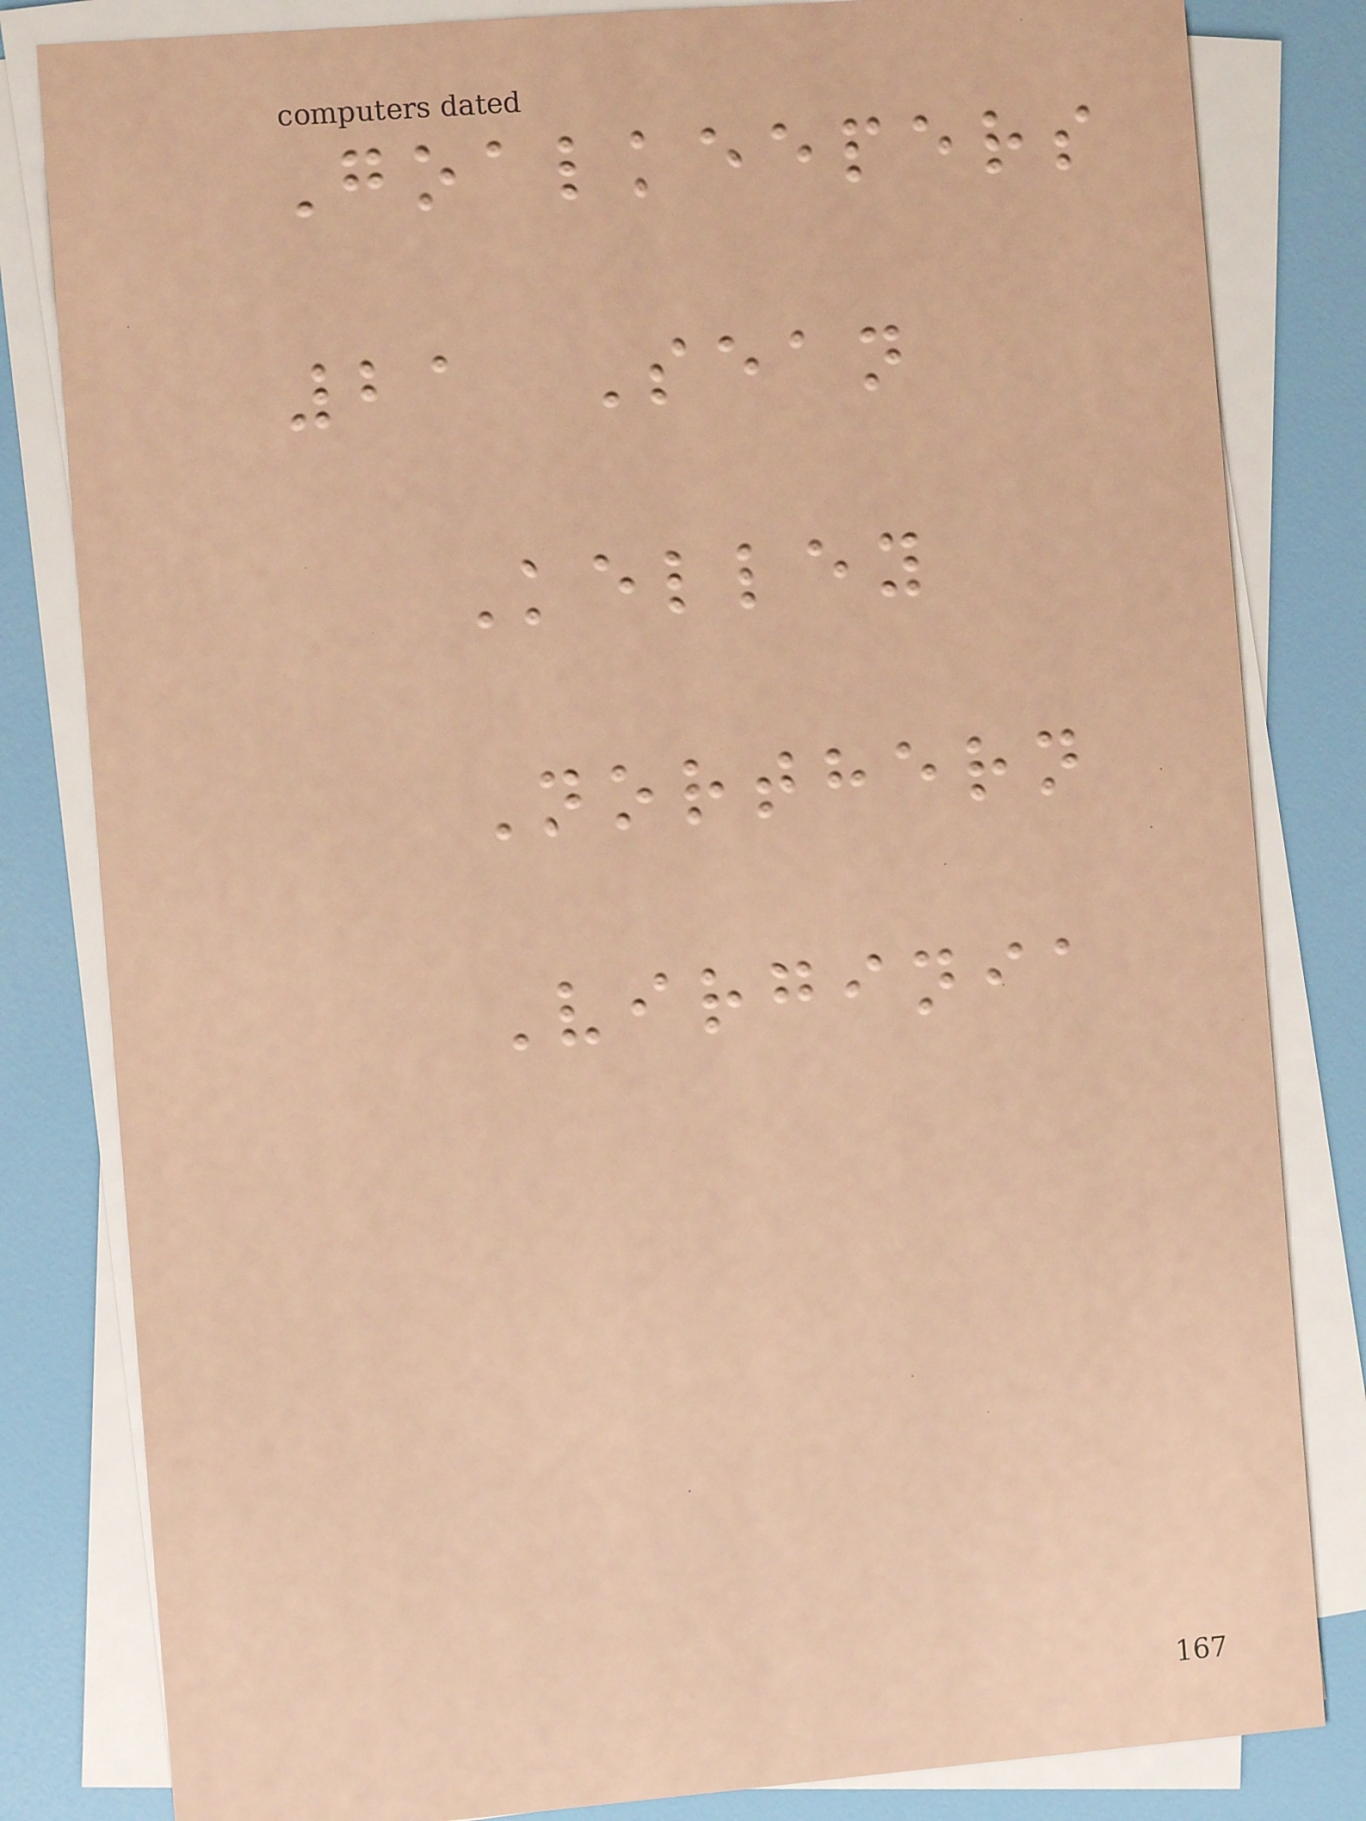Goalkeepers
21 Sean
Kelley
Northern
Virginia
